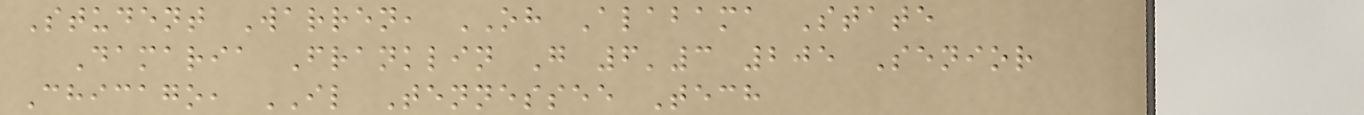Student Warren, OH Alabama State
Damaria Franklin G 6'3 205 Senior
Chicago, IL Tennessee Tech
